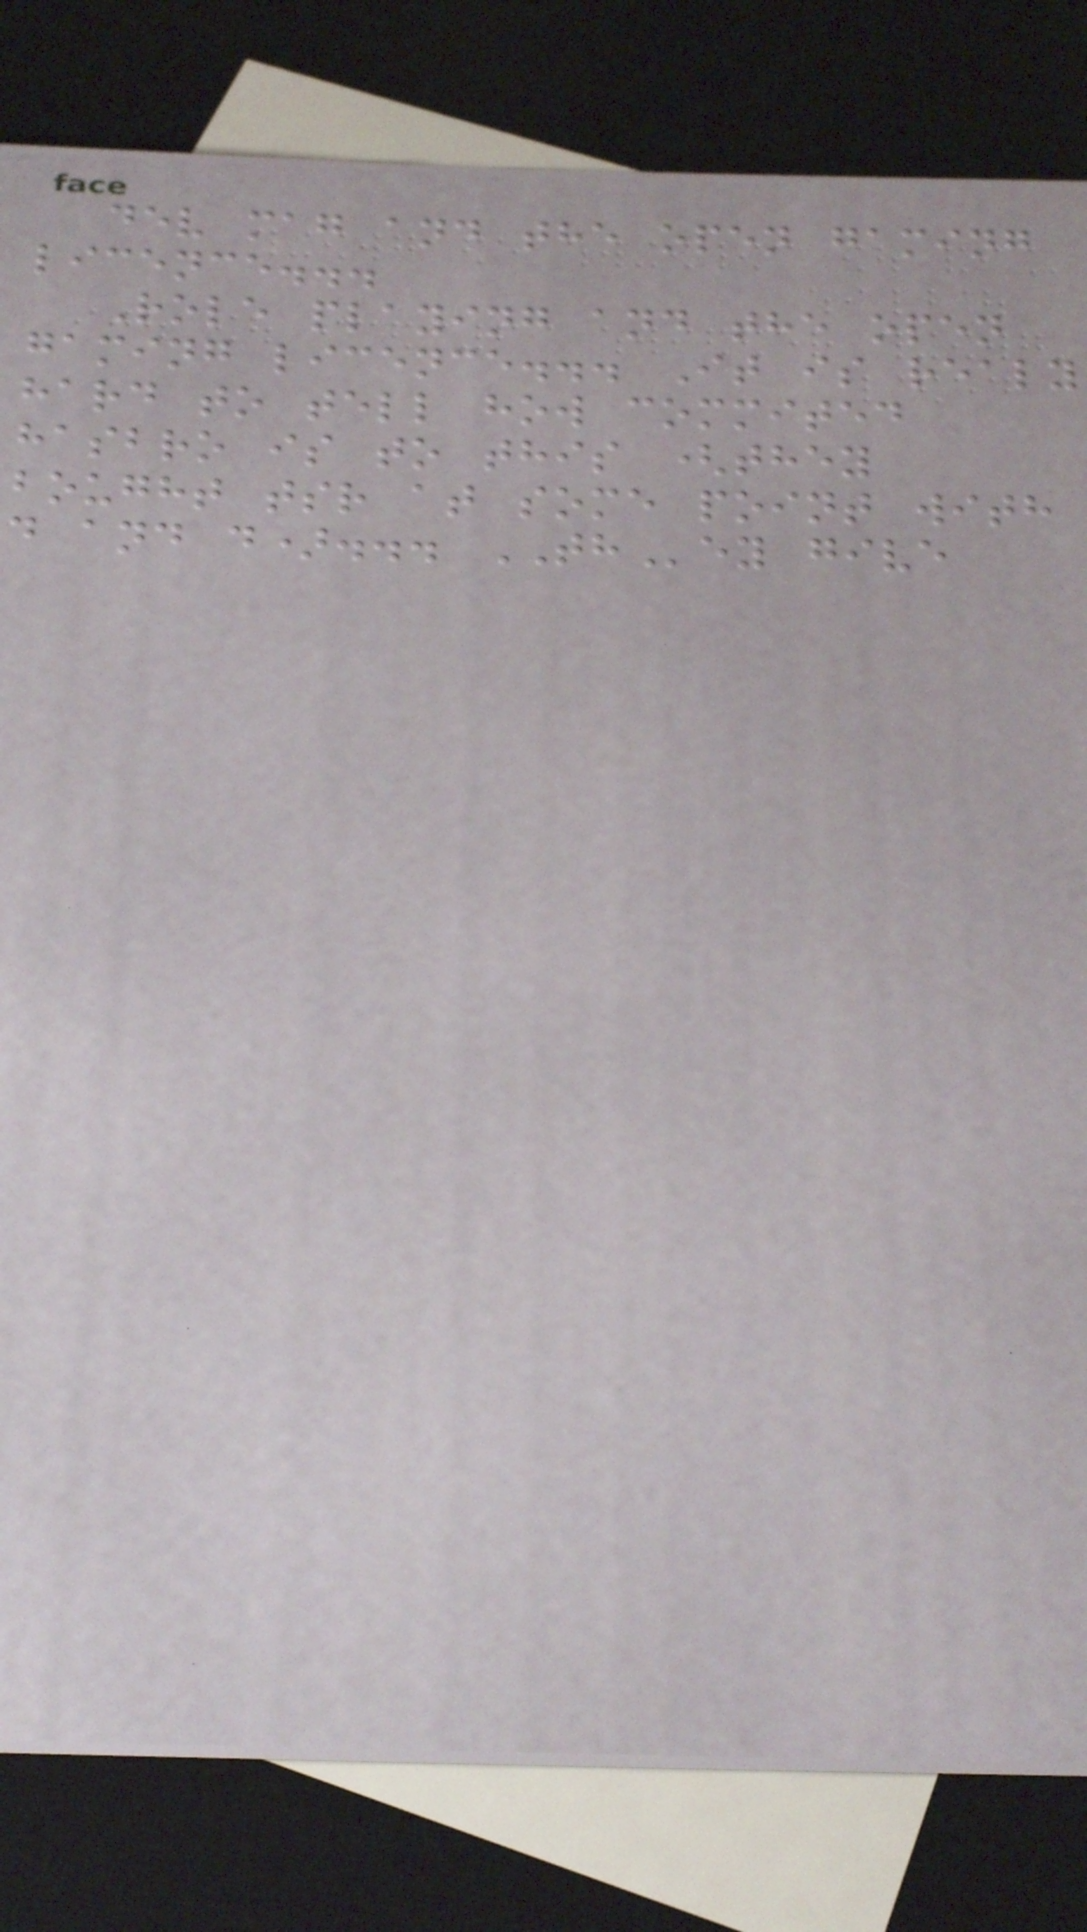dev mag and the open gaming
licence...
Role playing and the open
gaming licence... It is realy
hard to tell how commited
hasbro is to this (they
bought tsr at some point with
d and d)... THey give
